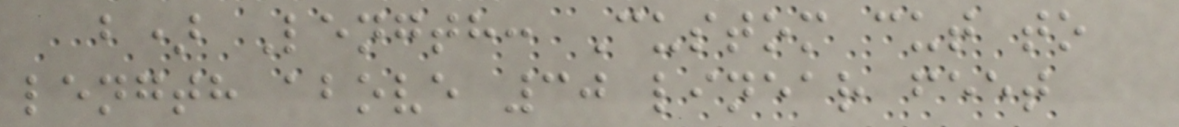b) Length: Custom cut to
length above 30 linear feet
